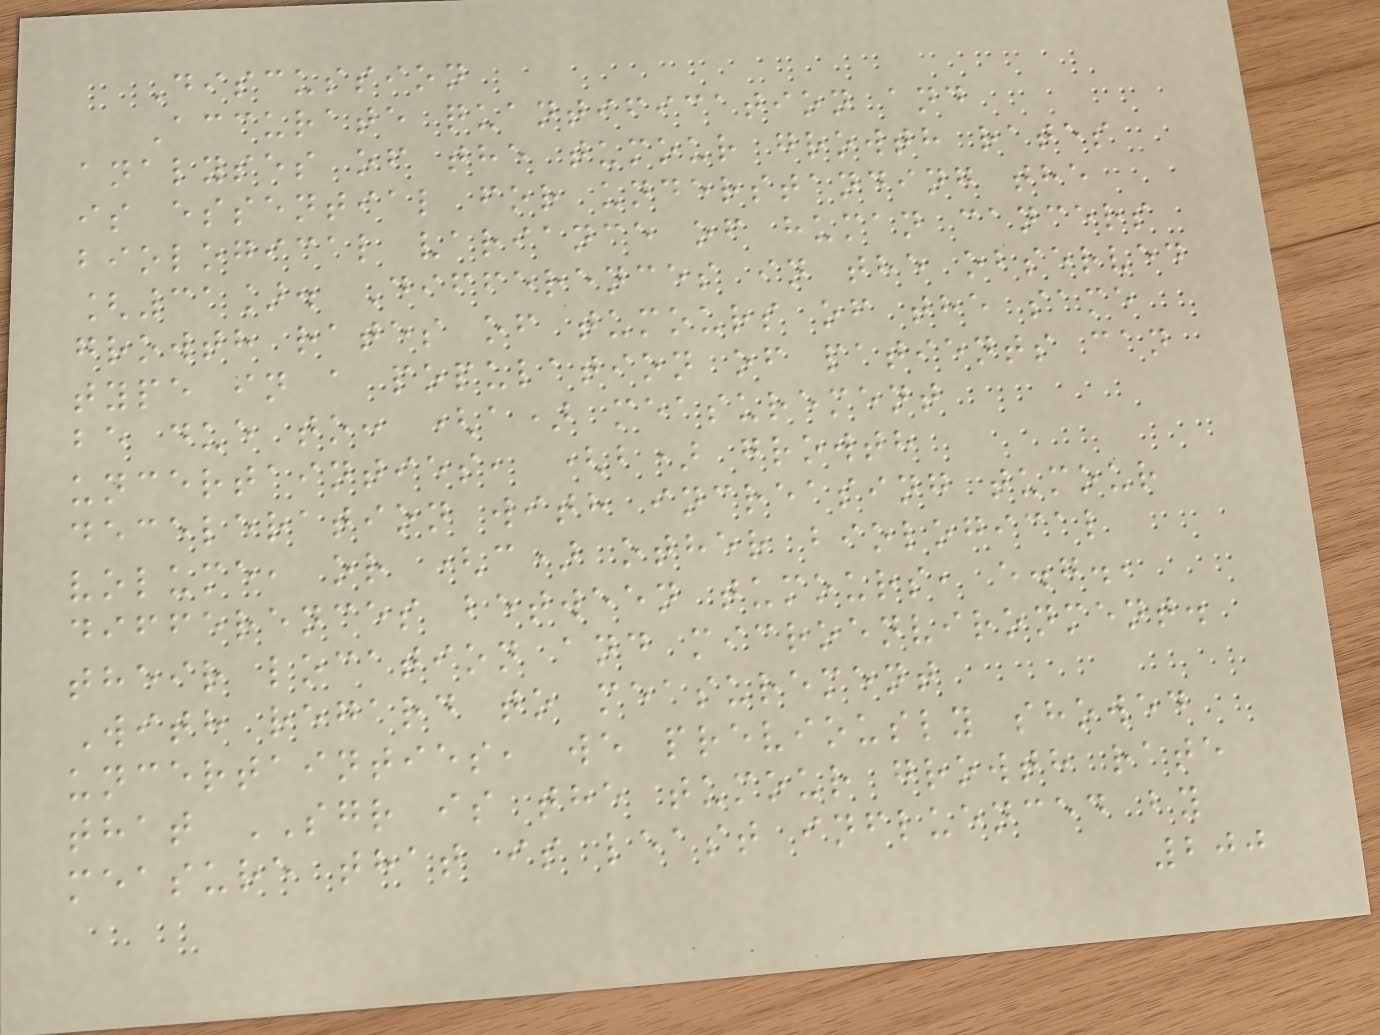Discussion
Accurate quantification and
analyses of the tumour growth rates
is essential for understanding the
biological variance of human cancers
[31]. Differences in the observed
growth rates of tumours of the same
type in a population of patients can
be due to: (a) measurement
uncertainties, (b) growth
deceleration with increasing tumour
volume, or (c) other biological
differences between tumours, e.g.,
their location and microenvironment.
With regard to measurement
uncertainties, we previously showed
that SGR is the tumour growth rate
measure that is least influenced by
200
